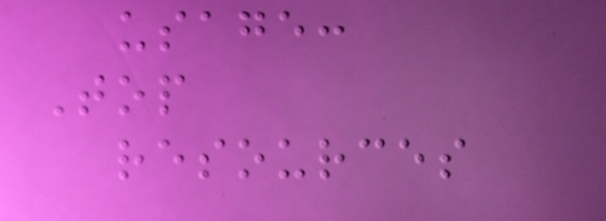usage:
Top
resources
